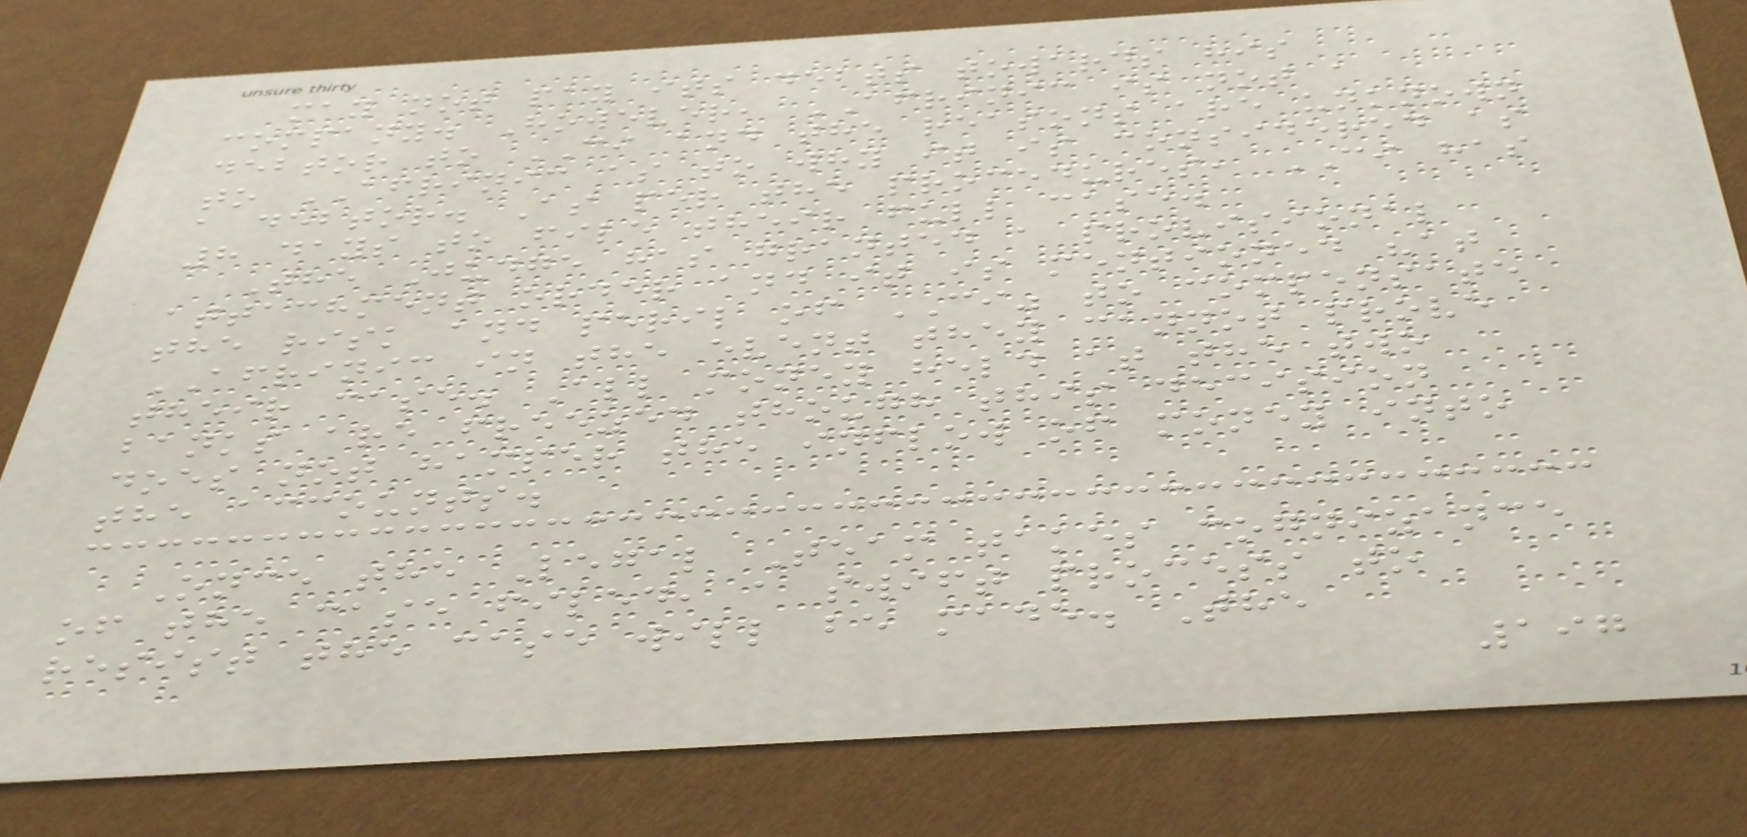may not pay its debts towards his
company. However, AFRINIC is not a
debtor to CI and the reasons are unknown
to AFRINIC as to why it is considered as
a debtor. As per the procedures, CI has
8 days to file their full case.
The Judge has granted a provisional
attachment order and it is mentioned "at
the risk and peril of CI" to compensate
AFRINIC in the event they cannot prove
their case. All money held at the two
banks are freezed though this decision
does not hamper the inflow of money into
the accounts.
Once the Legal Team takes cognizance
of the case filed, a swift process to
resist the case will be made. The
197
